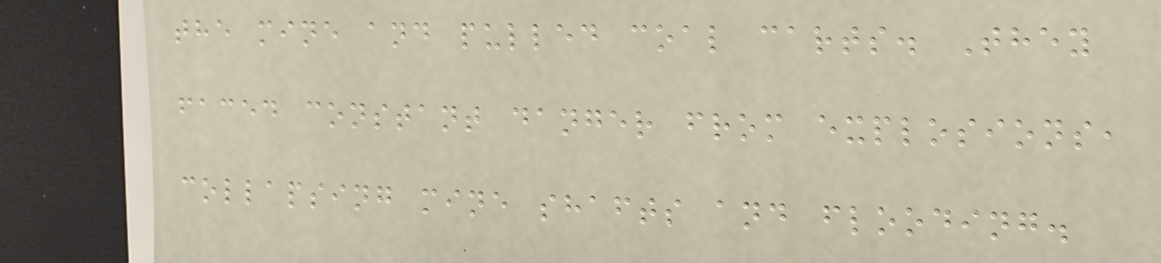the mine and pulled coal carts. They
faced constant danger from explosions,
collapsing mine shafts and flooding.
